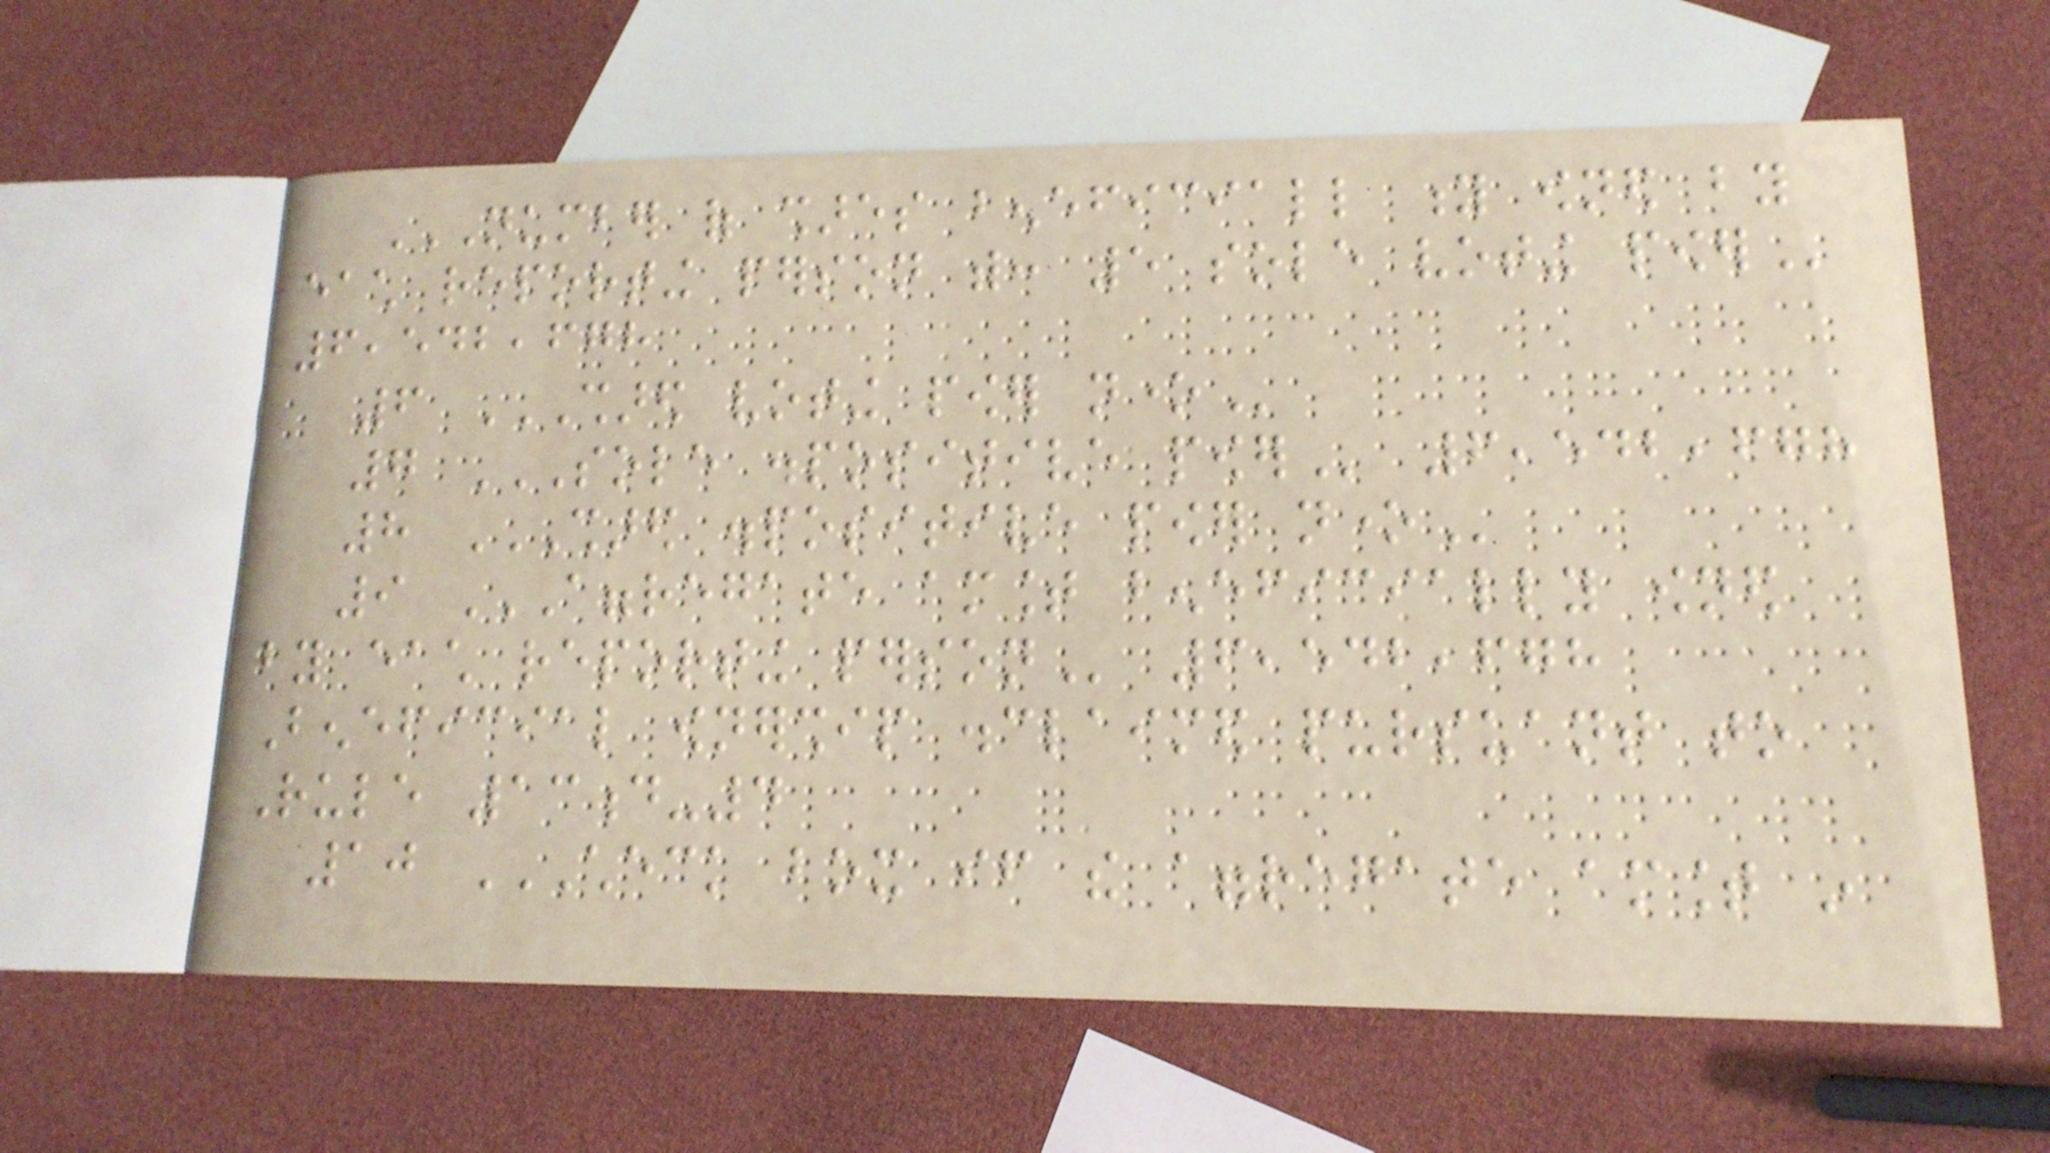NUMBER OF SHARES BENEFICIALL Y OWNED BY
EACH REPORTING PERSON WITH: 5 SOLE VOTING POWER
6,542,678
6 SHARED VOTING POWER NONE
7 SOLE DISPOSITIVE POWER 6,542,678
8 SHARED DISPOSITIVE POWER NONE
9 AGGREGATE AMOUNT BENEFICIALLY OWNED
BY EACH REPORTING PERSON 6,542,678
Beneficial ownership disclaimed pursuant to
Rule 13d-4
10 CHECK BOX IF THE AGGREGATE AMOUNT IN
